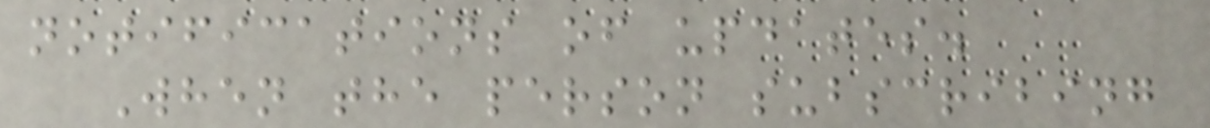notifications of updates.
When the person subscribing
